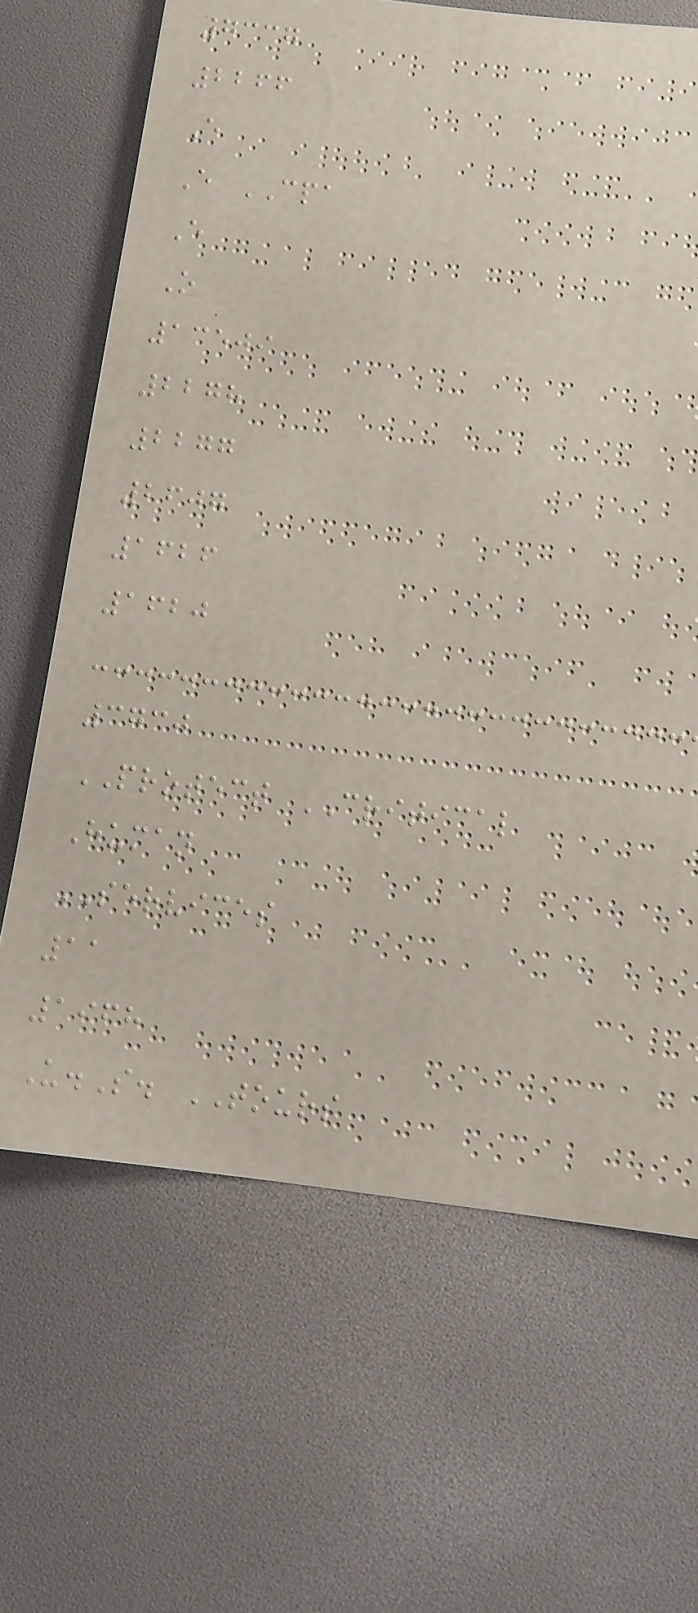7337
2266
E
E CPA
E
O
13509
2278
2277
2607
1626
1620
3730
PROTECT CRITICAL
Human
SERVICES
11
1968
U.S. TOURS
